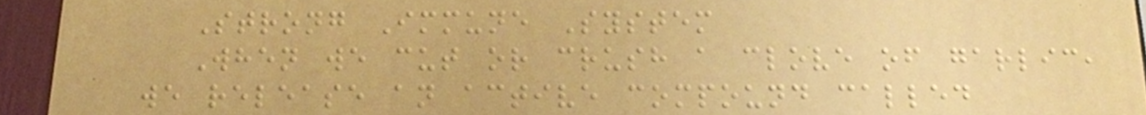Strong Immune System
When we cut or crush a clove of garlic,
we release an active compound called
